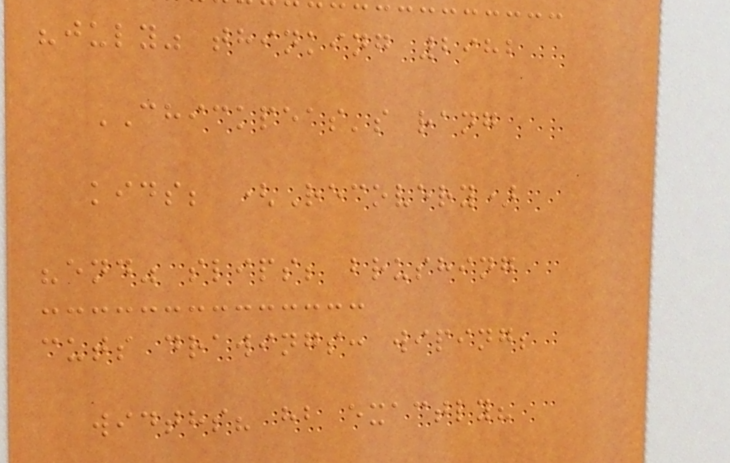"july" thinking 2982
CHICKPEAS's rang
kids; (Recovery)
"end" slips; brushing
cuts drawings: wiping;
widths? hb exactly?
